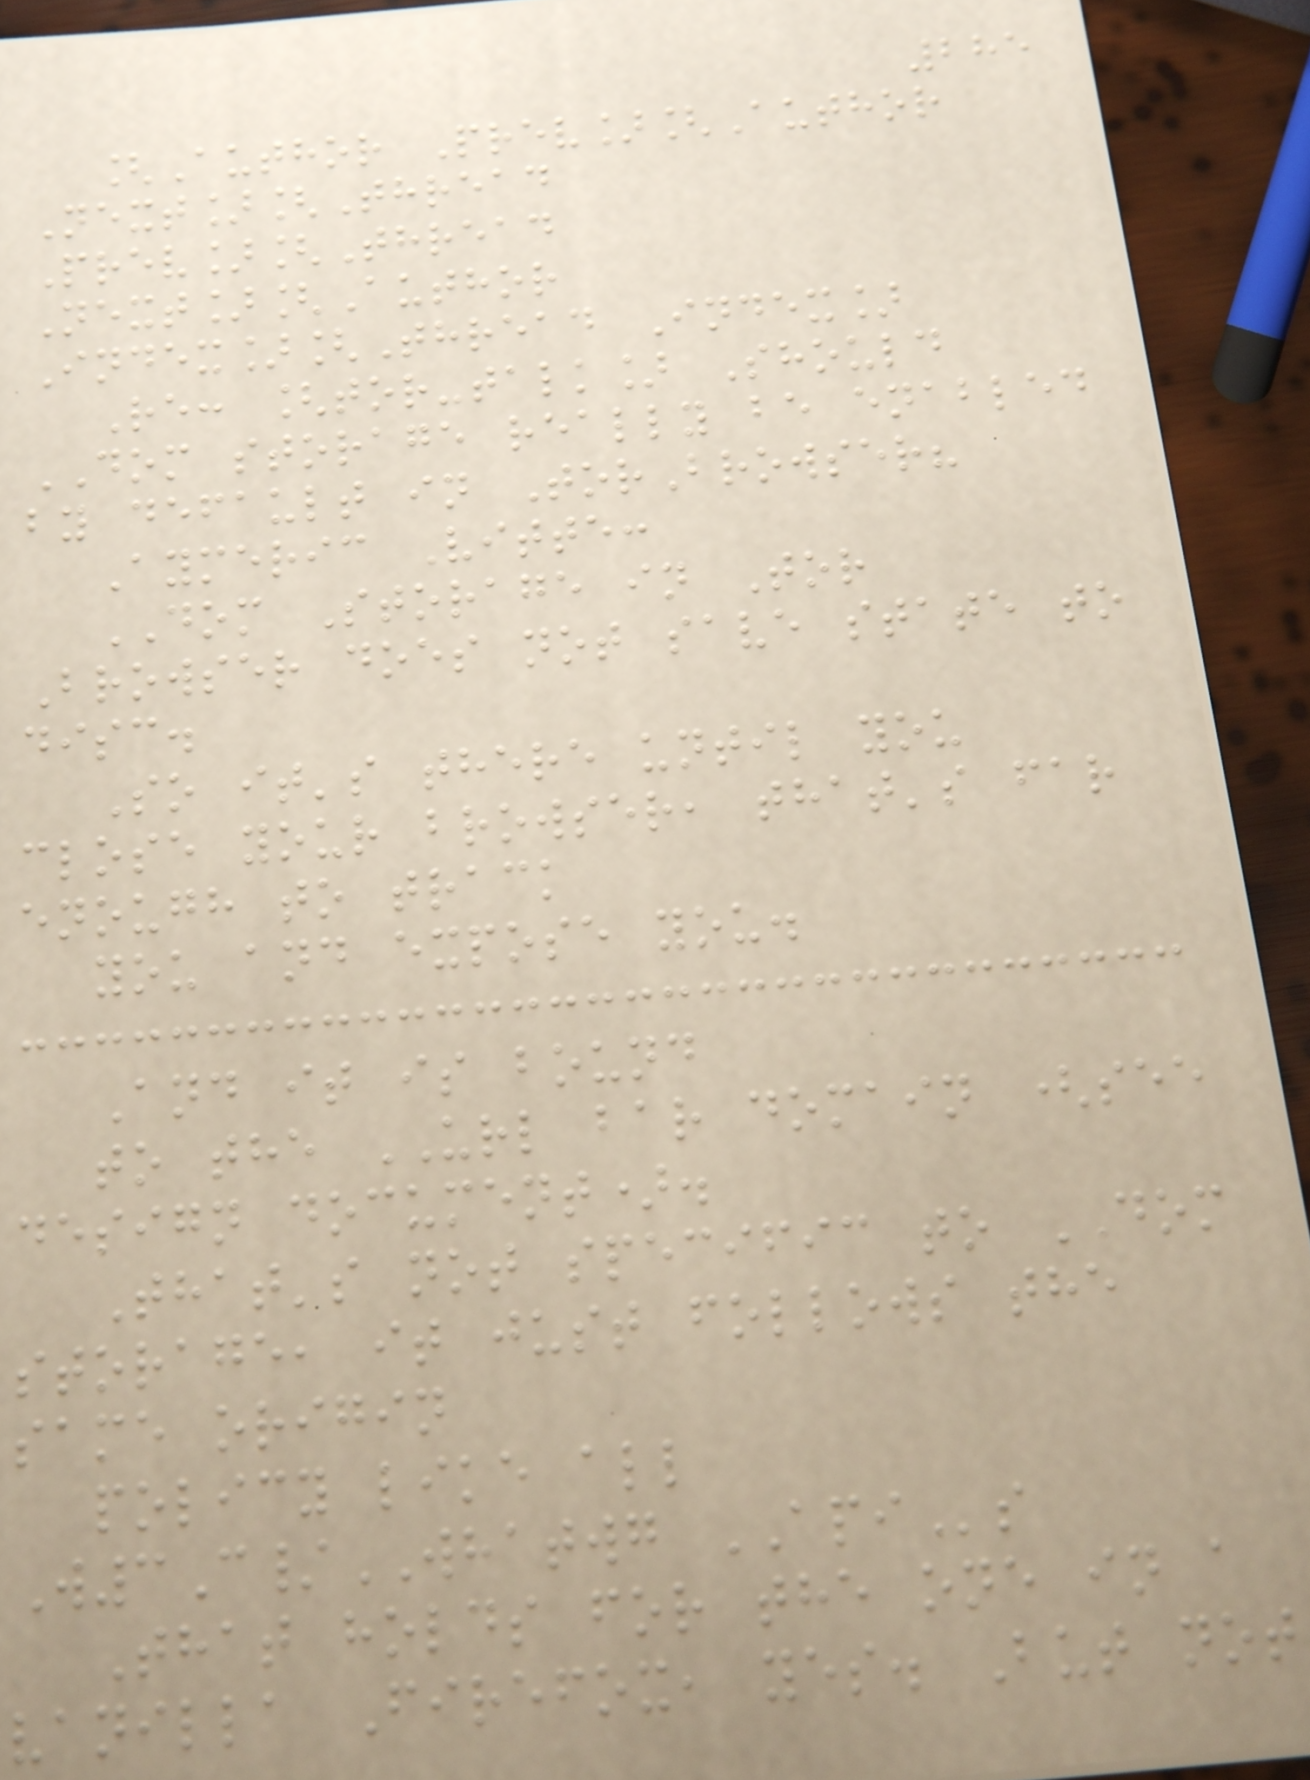285
[Author Prev][Author
Next][Thread
Prev][Thread
Next][Author
Index][Thread Index]
Re: [tor-talk] Should
DOM storage really be enabled
by default in TorBrowser?
Aymeric Vitte:
DOM Storage in Tor
Browser does not save state to
disc.
So it's there until you
close your browser, that's far
enough to track
you and expose you.
And it is bound
to the URL bar domain (see
design document).
That's not specific to DOM
storage, it just follows the
same origin
policy like all
W3C/WHATWG APIs
That holds for the one in a
vanilla Firefox, yes. But not
